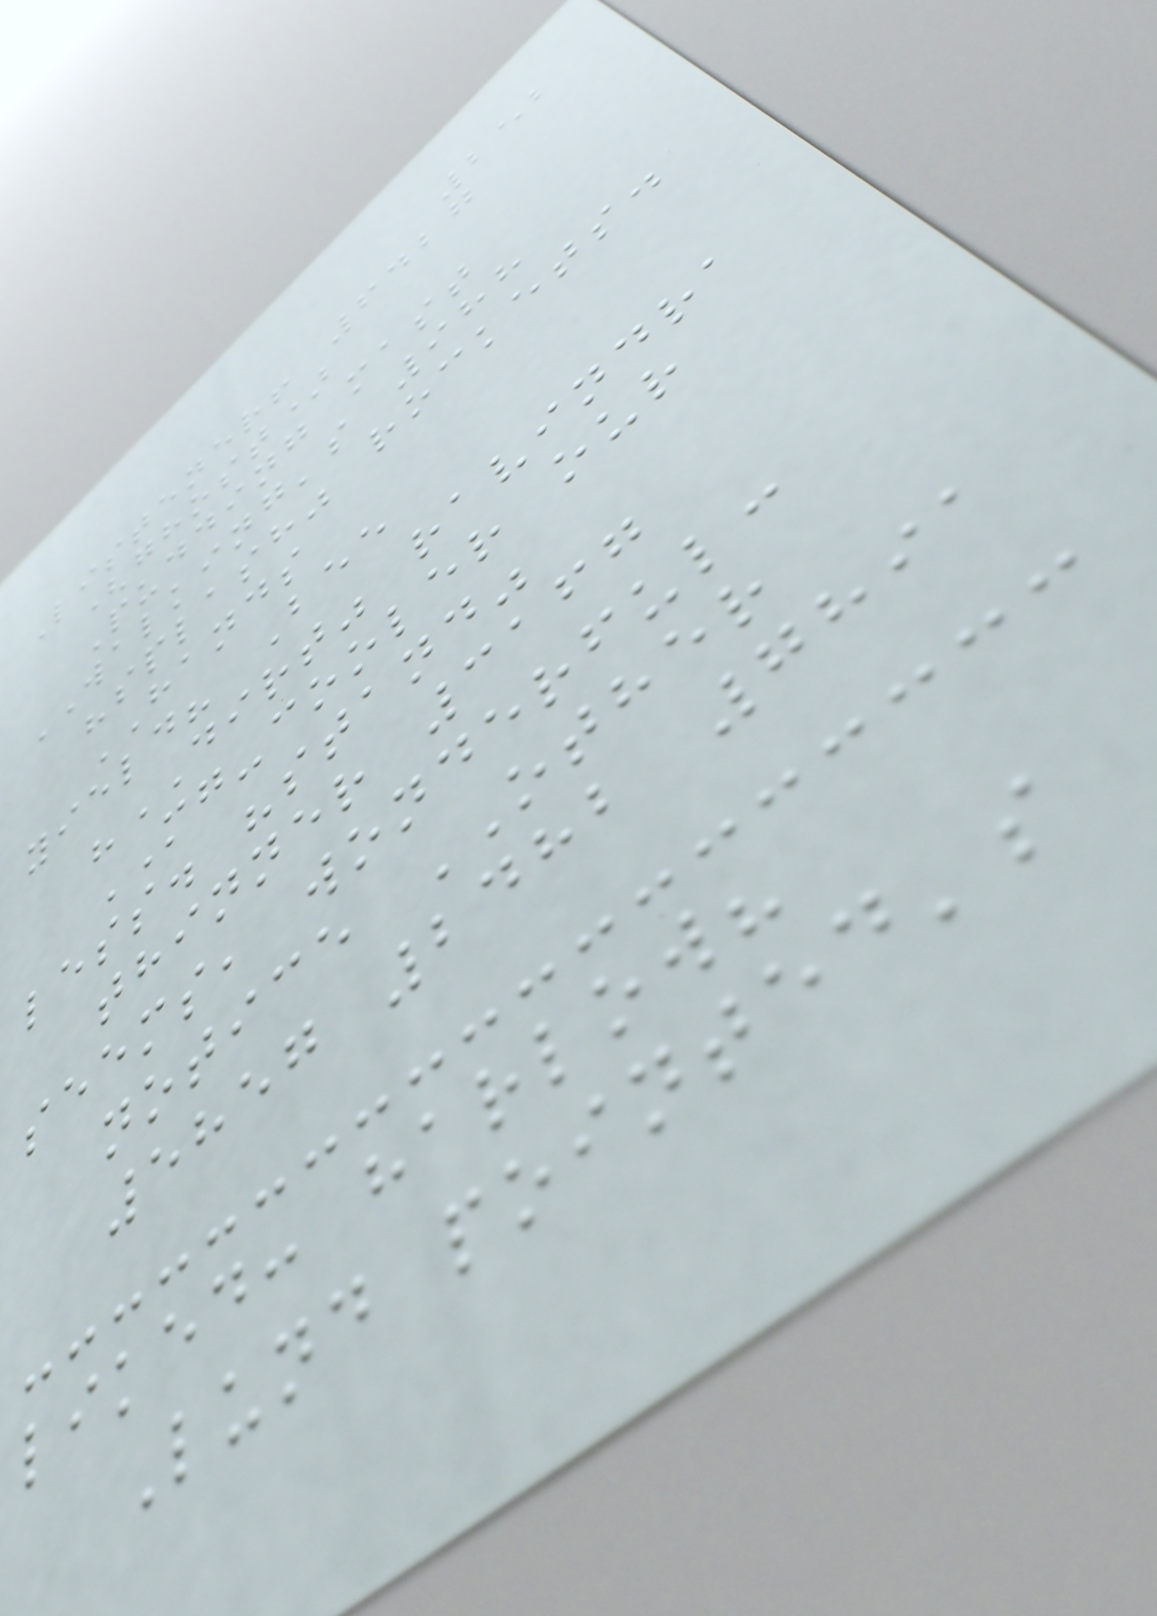252
Listener! 6427
(ghost)
Pudding mast
WALKING's 988
"splash" rockets.
HANDS
yield? Bee
"DIRT" ravindra
MG-cooler our
less. "stand"
thinner 3167
seems, wonderful:
notice OTHER
5857 2482 7891
liked: harlow?
Lund pointed's
